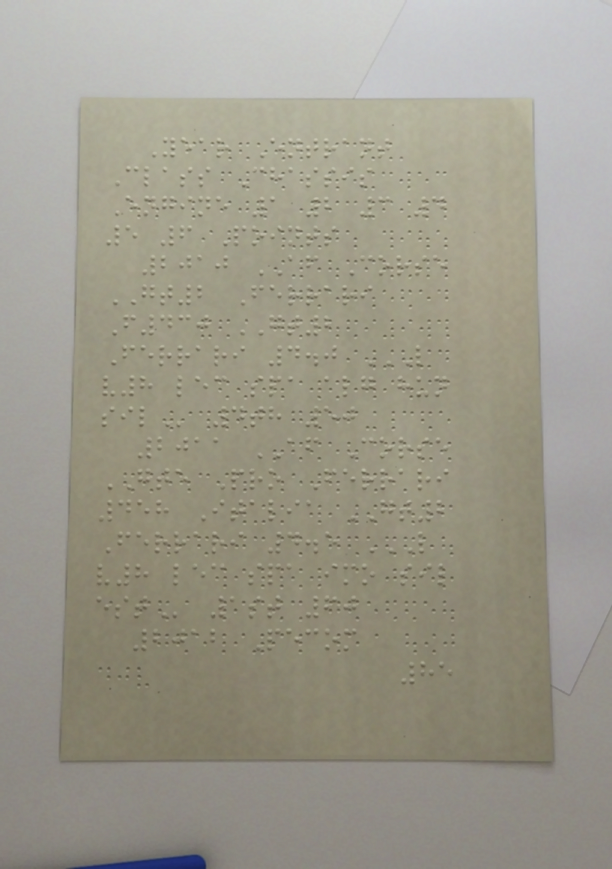Year Entrant
Class Chassis
Engine 1 2 3 4
5 6 Points
2010 AF Corse
GT2 Ferrari
F430 GT2
Ferrari 4.0 L
V8 LEC SPA ALG HUN
SIL 4th 50
2011 AF Corse
GTE Pro Ferrari
458 Italia GT2
Ferrari 4.5 L
V8 LEC SPA IMO SIL
EST 1st 60
2012 Pecom
85
